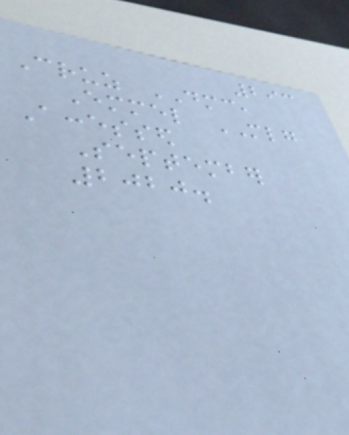293
Cruz DMC,
Emmel MLG
Accessed
September
2020.
